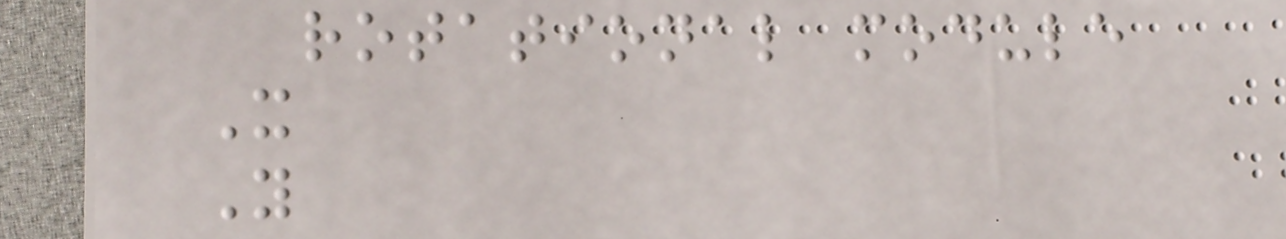rotational module
X
Y
